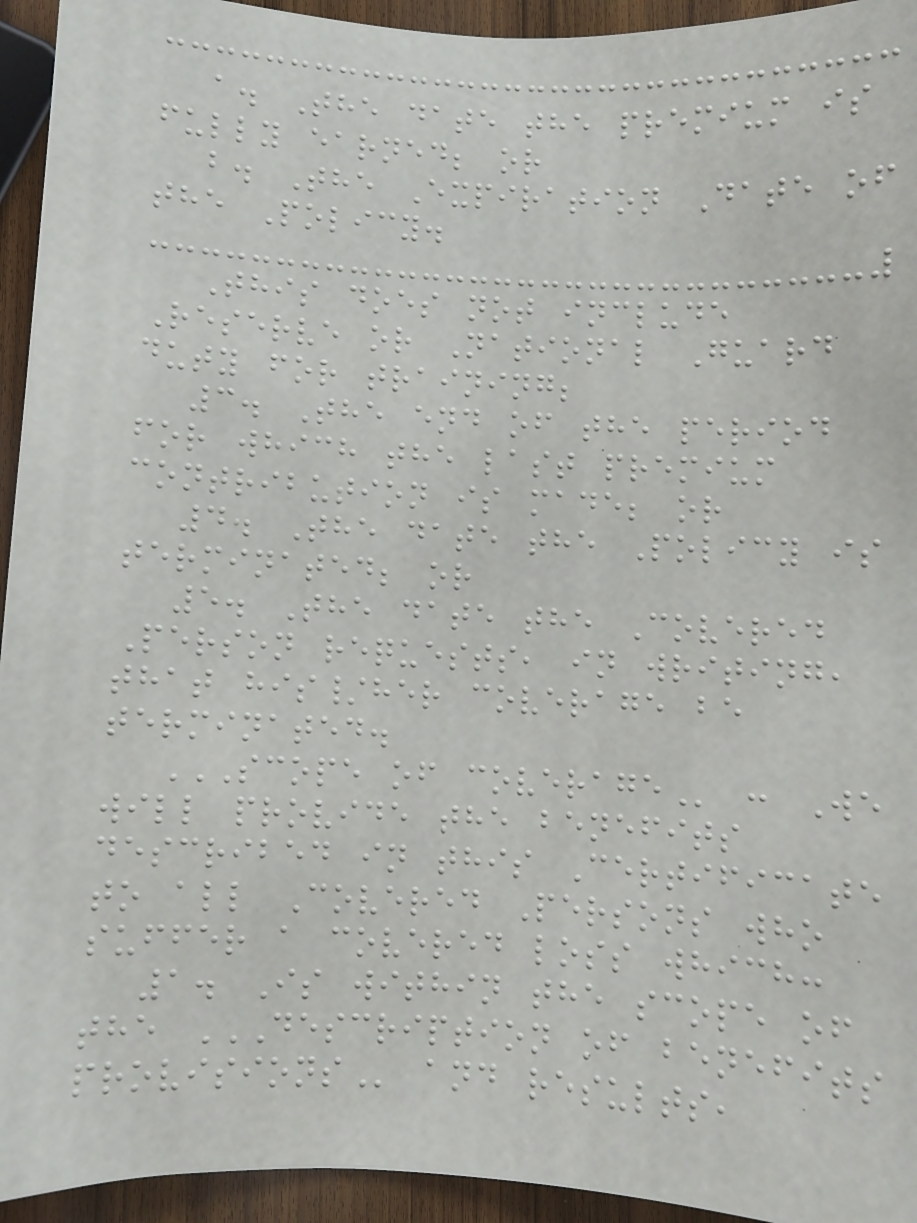a. The date the premium is
fully earned; or
b. The Expiration Date of
the Policy.
This does not include
Reserve or National Guard
duty for training;
3. The end of the period
for which the last premium
contribution is made; or
4. The date the Policy is
terminated; or
5. The date the Covered
Person requests, in writing,
that his/her coverage be
terminated.
SCOPE OF COVERAGE : We
will provide the benefits
described in this Certificate
to all Covered Persons who
suffer a covered loss which:
1. Is within the scope of
the DESCRIPTION OF BENEFITS
PROVISIONS and results,
